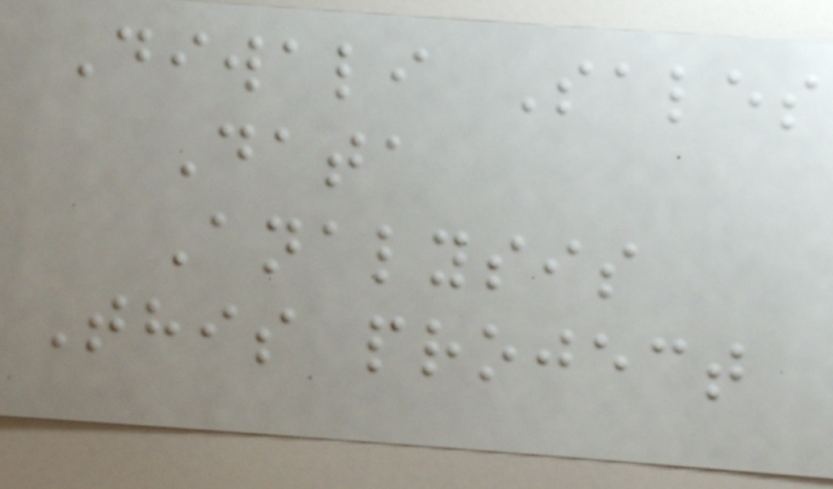Diwali Sales
Data
Analysis
This project
